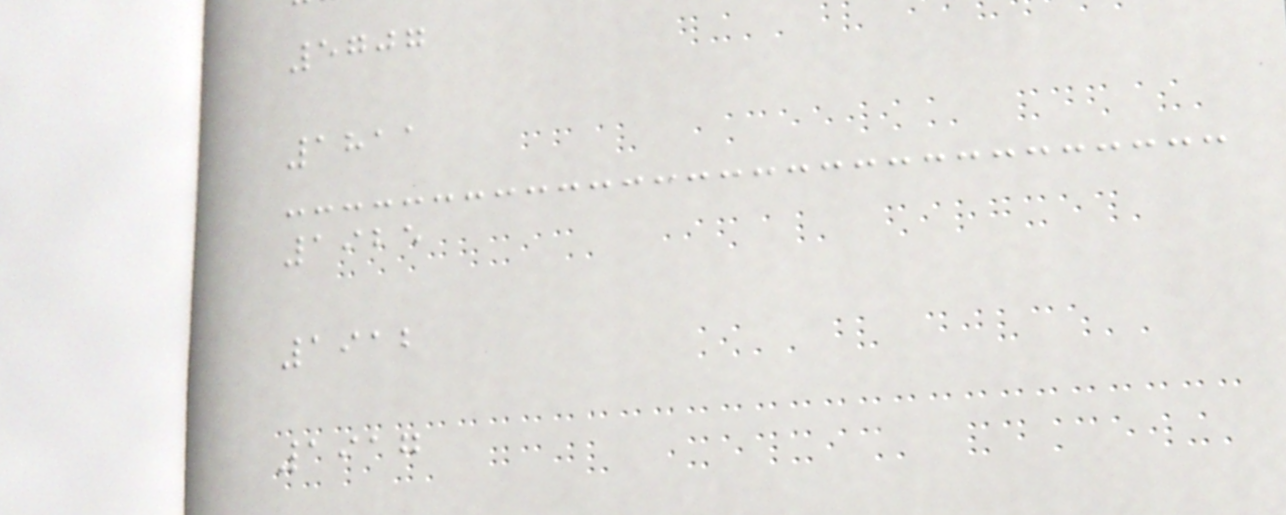5707
1811
1925
1912
1917
